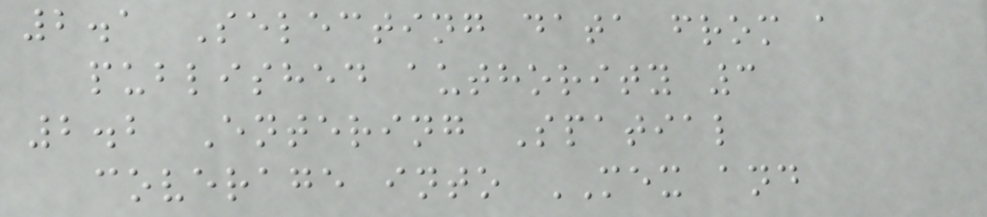2.1 Selecting data from a
published authority 3
2.2 Entering Spatial
coverage into MEX and
